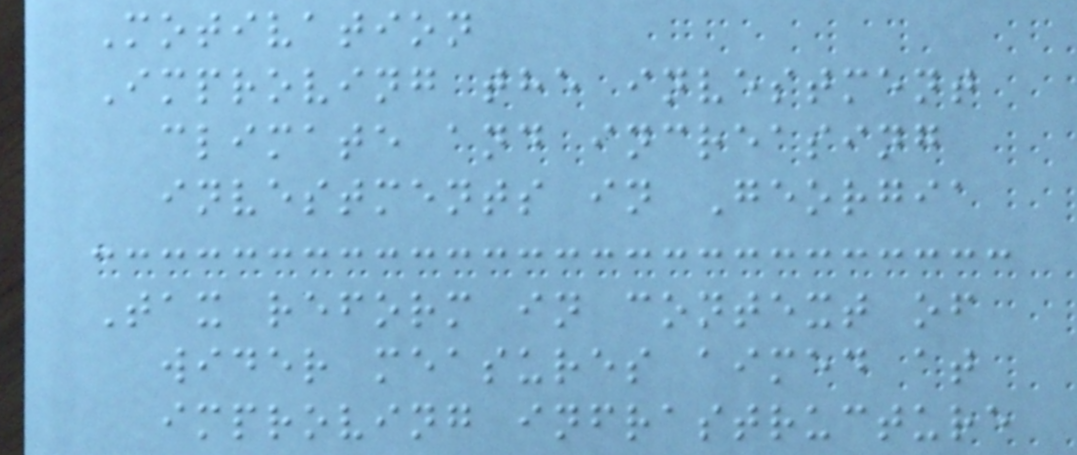Motivation
Improving the investment
climate and increasing
investments in Georgia
Tax reform in context of
wider measures aimed at
improving infrastructure
